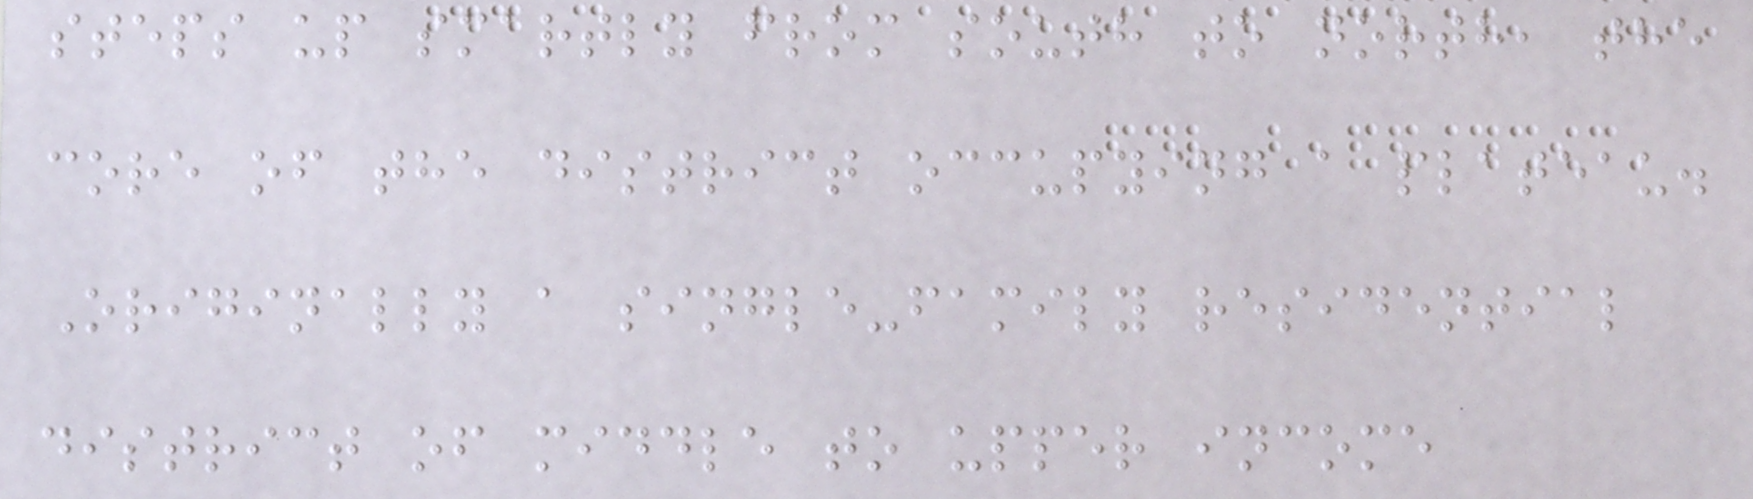steps up smartly from south to north, the
core of the district occupying a plateau.
Originally a single-family residential
district of middle to upper income
